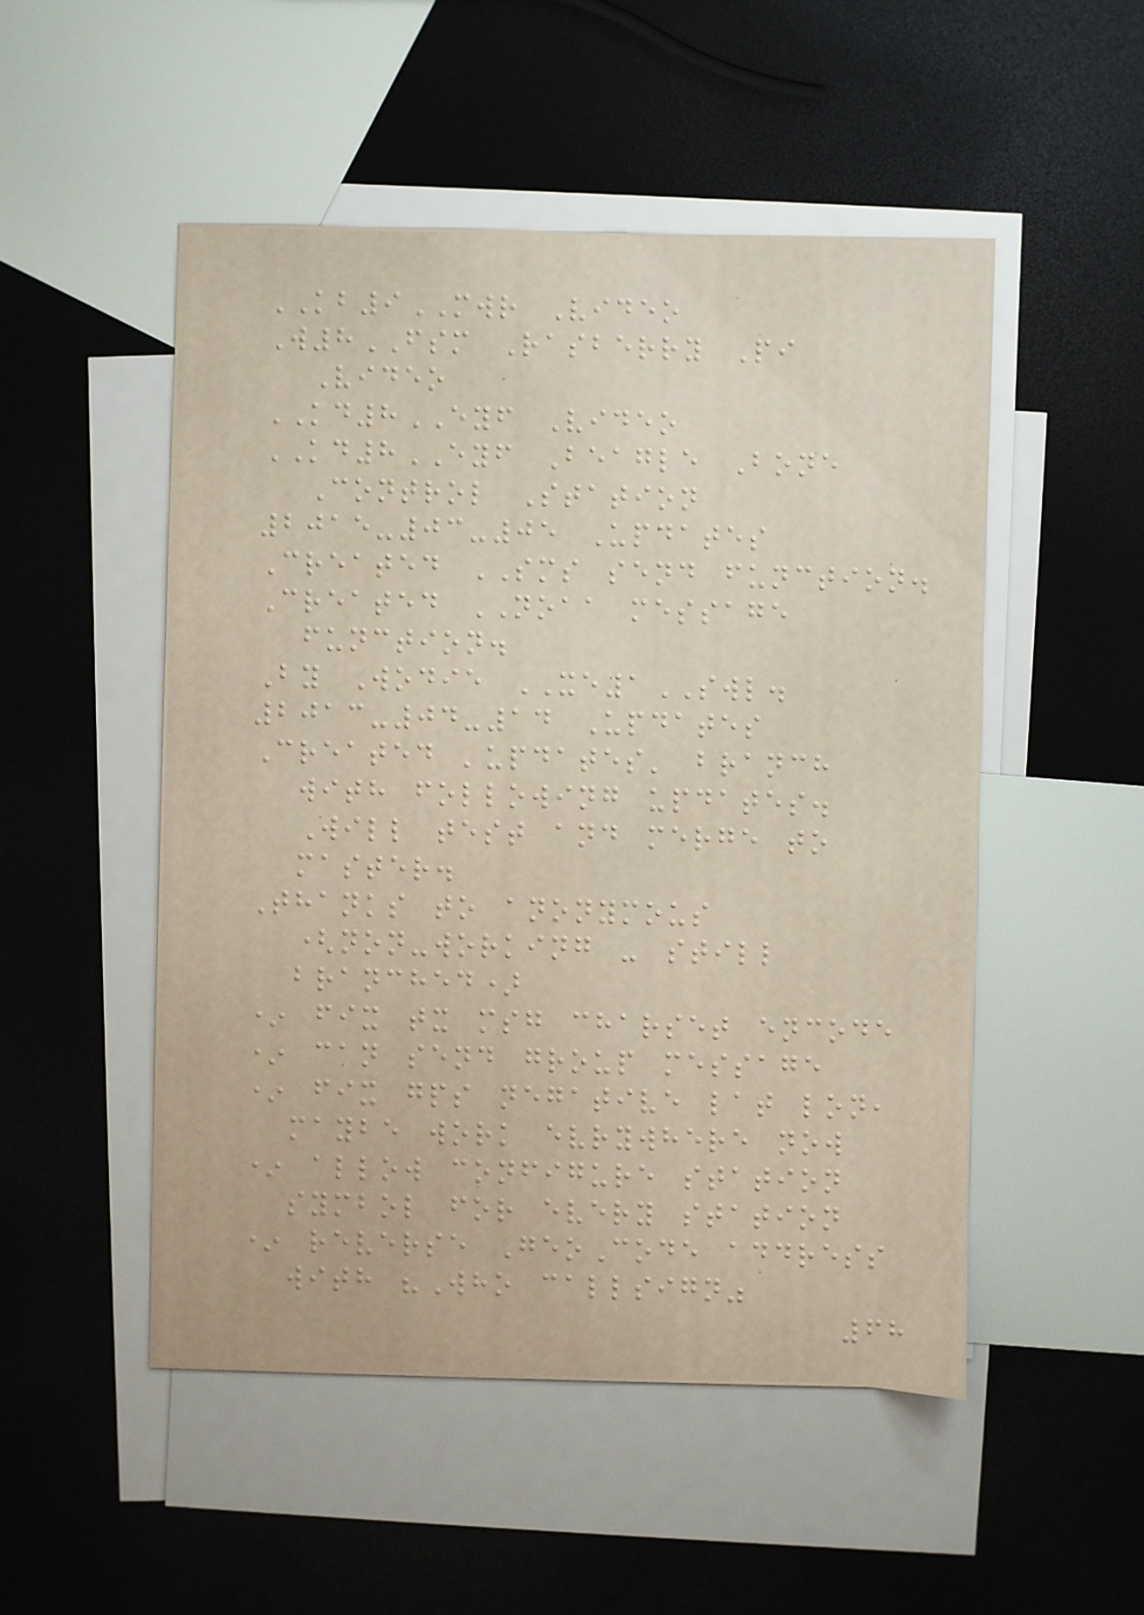KB9MWR Video
W8FSM Rasberry Pi
Video
KD8EYF Video
KD8EYF Beagle Bone
Control Station
2015-03-05 Updates
Created SMS send function.
Created NOAA message
function.
By Wodie XE1SWL.
2013-04-14 Updates
Created 'updates' branch
with following updates.
Will test and merge to
master.
Thanks to anonymous
(non-working - still
branched)
* fix tx msg charset encode
* can send group message
* fix gps negative lat lon,
maybe work evrywhere now
* allow configure station
symbol for every station
* reverse GeoCode address
with "Who callsign"
68
